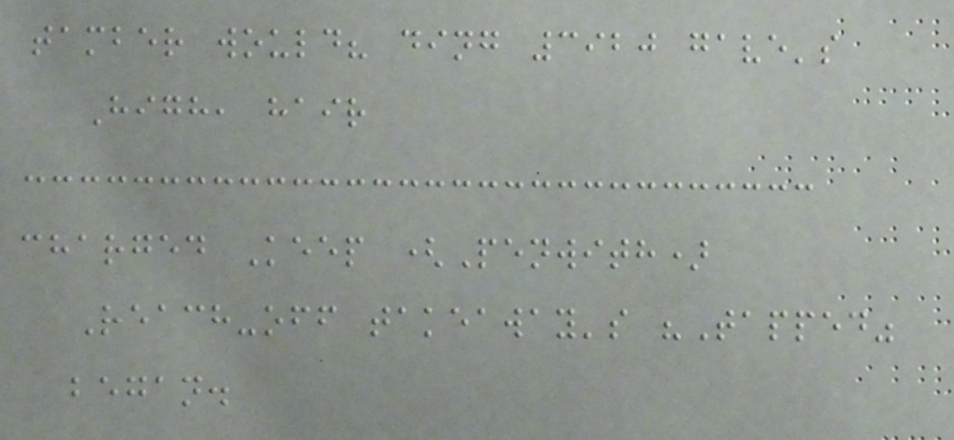tamber would? ding 3920 gave's
High, hair
charged Keep (Penwith)
Reach-off takeaway's "Tapped"
began.
